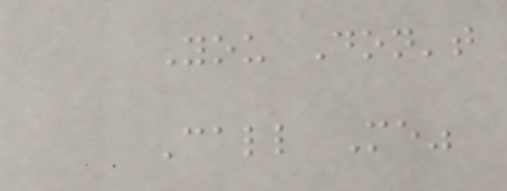You Don't
Call Me"
